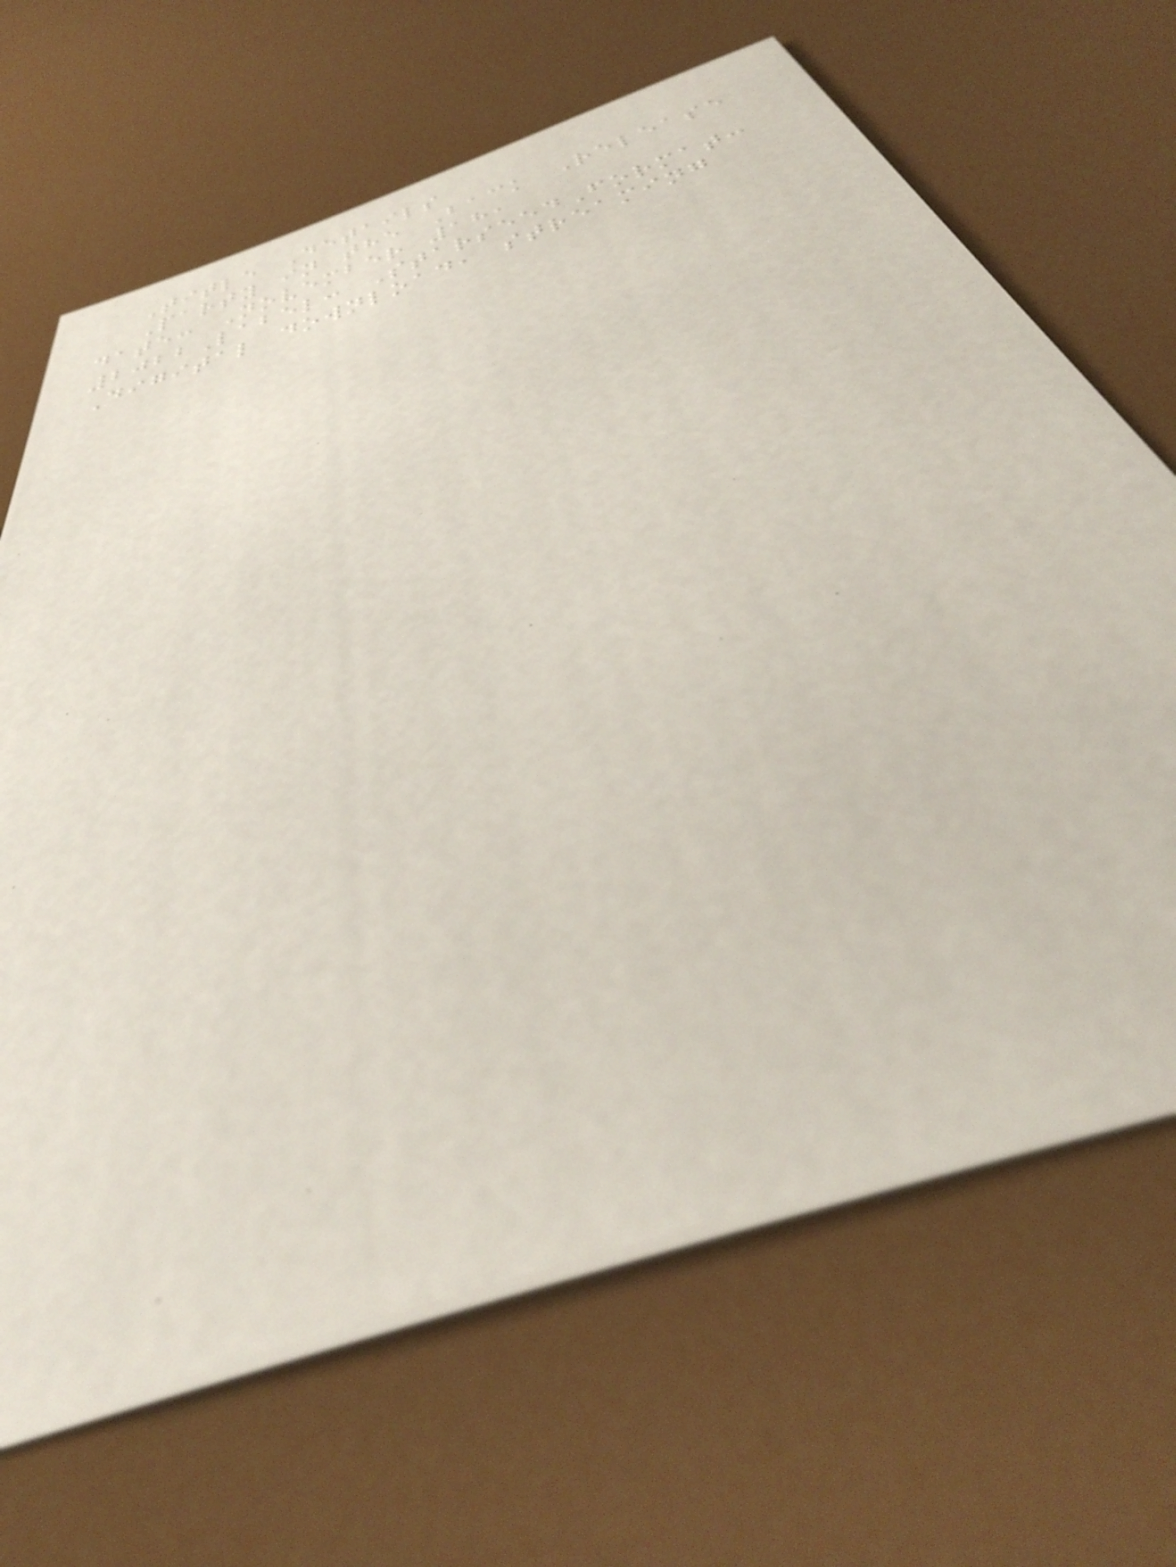Title Details
Party in the Back Release
date: November 18,
2022Label: StarseedFormat:
Digital download, streaming
